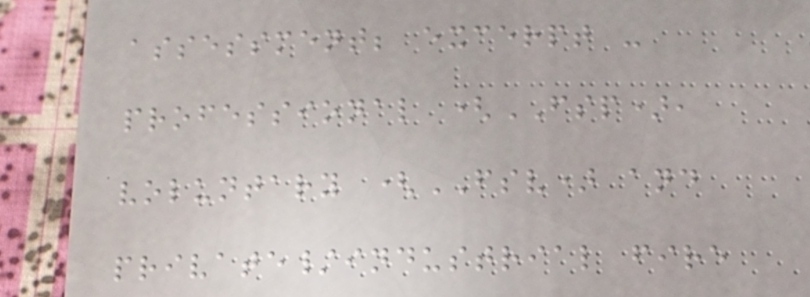assessment; excerpt -
professional (FSP),
voluntary (FSV) and
private/industrial fire
